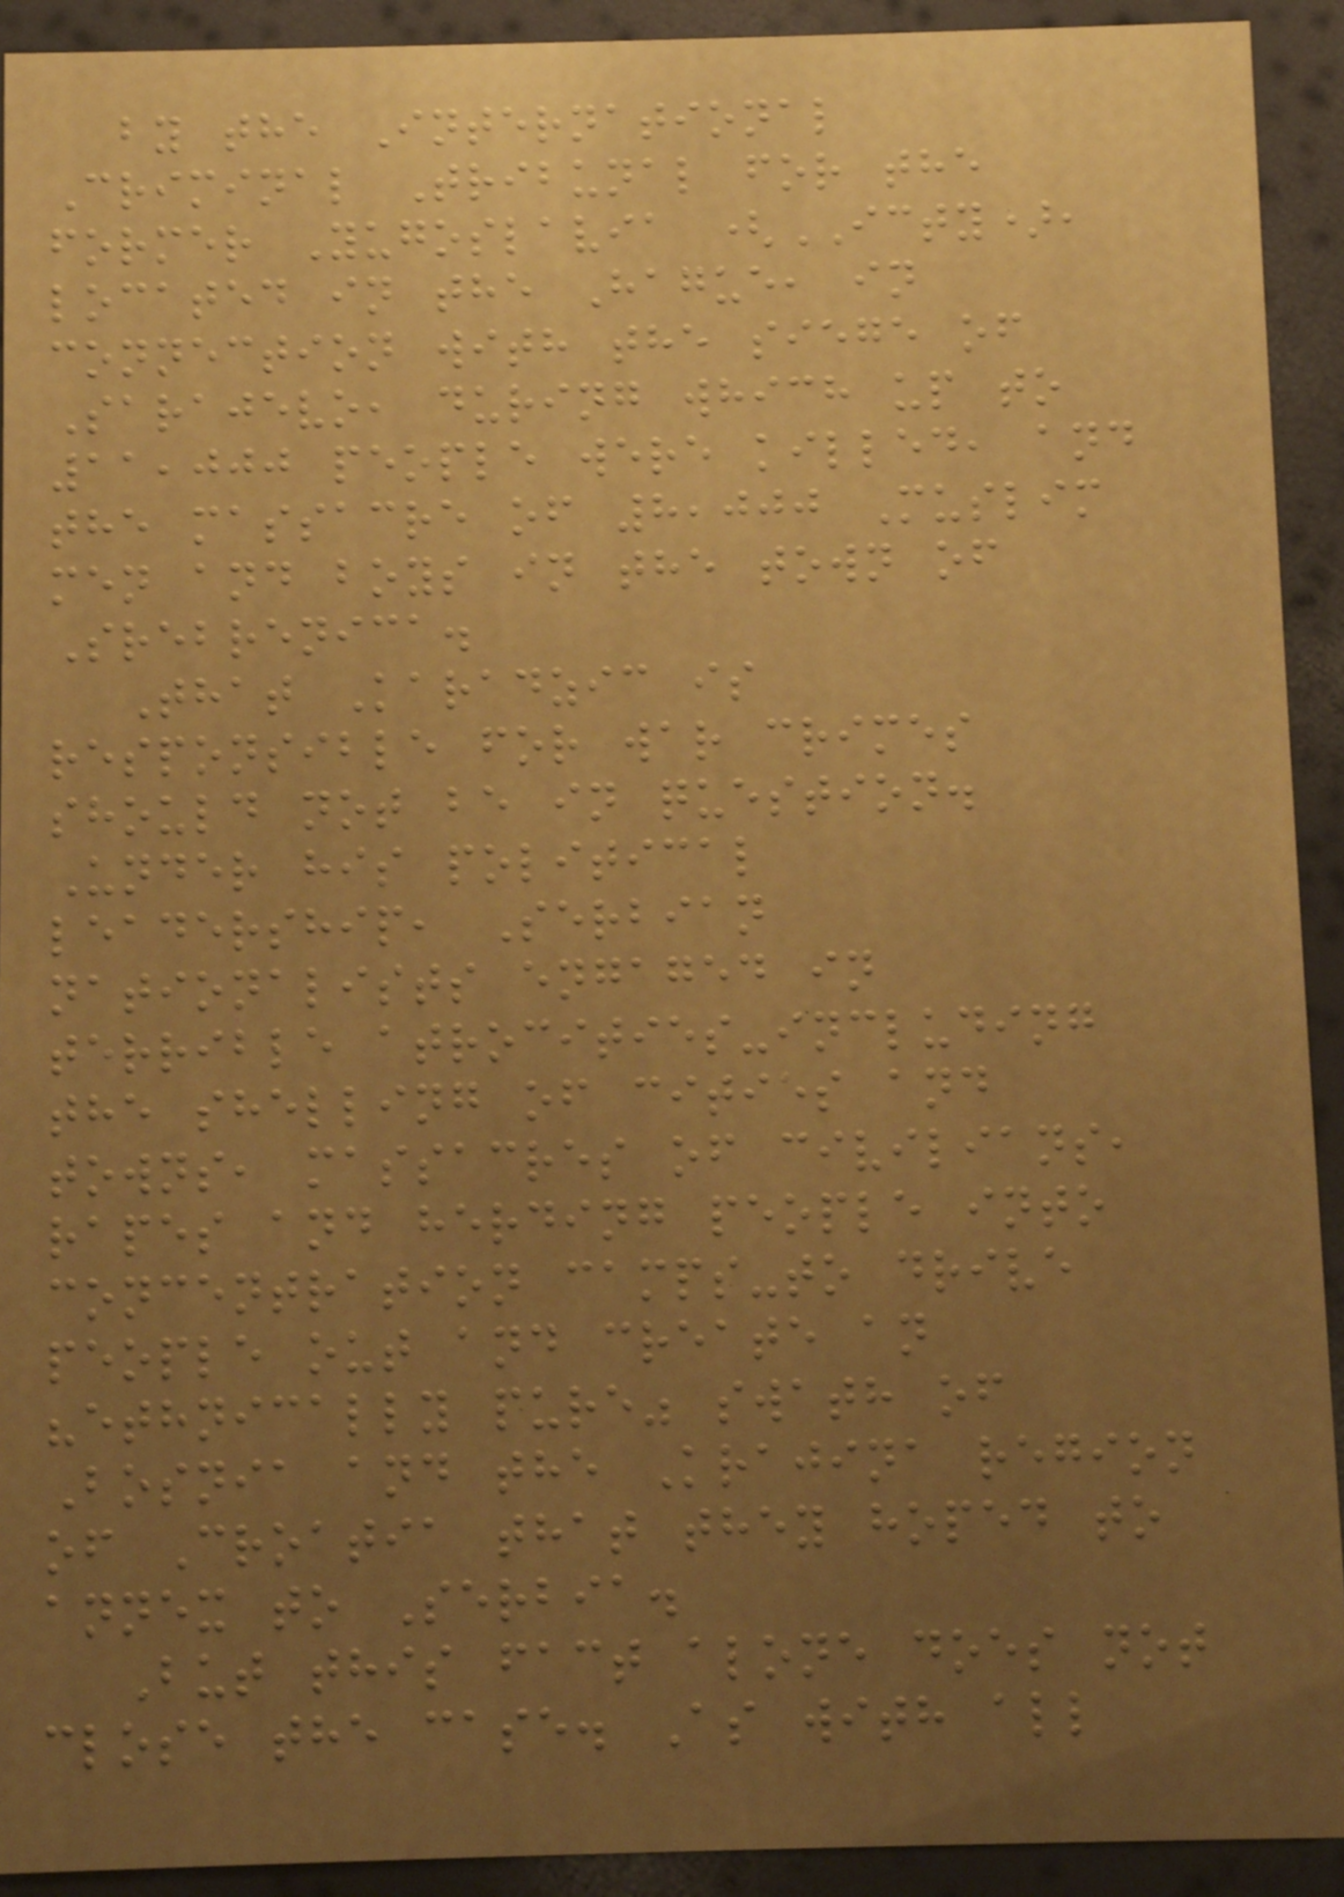by the International
Criminal Tribunal for the
former Yugoslavia (ICTY),
located in the Hague, in
connection with the siege of
Sarajevo, during which up to
11,000 people were killed, and
the massacre of 8,000 Muslim
men and boys in the town of
Srebrenica.
That Karadzic is
responsible for war crimes
should not be in question.
Under his political
leadership, Serbian
nationalists engaged in
terrible atrocities-including
the shelling of cities and
towns, massacres of civilians,
rapes and herding people into
concentration camps-to drive
people out and create an
"ethnically pure" swath of
Bosnia and the Krajina region
of Croatia that they hoped to
annex to Serbia.
But this fact alone does not
close the case. As with all
